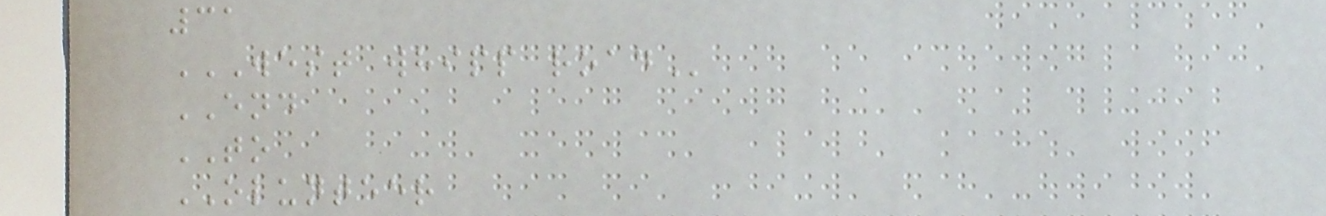31
WEST WHIPP ROAD
END
TO
OLUNTEER
